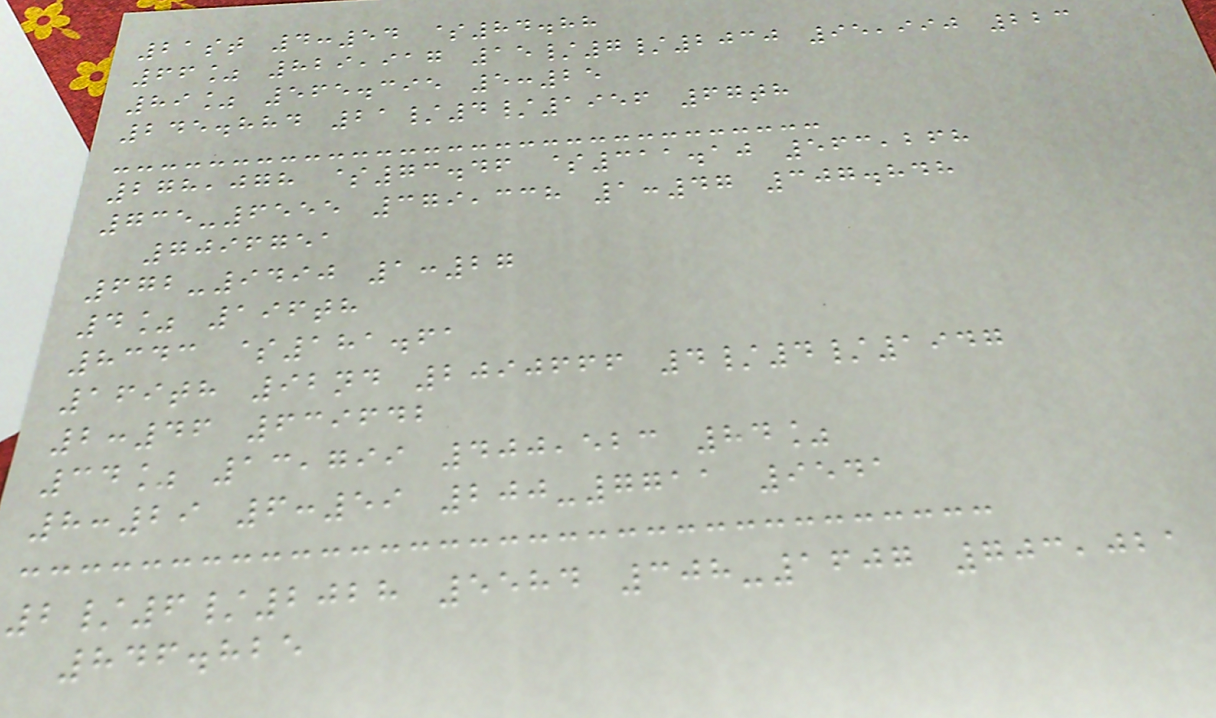21st 4:54 $84.88
66% 829,917 15/7/2030 95,990 223
89% 565.395 5:25
245.884 21/4/1956 67th
278,078 $73.46 $311.10 563,268
735-6555 379,338 1:47 307.848
7096751
672-9490 1:27
4% 196th
8343 $181.61
169th 92nd 2090666 4/4/1947
2:46 639642
34% 13,799 400,523 84%
8:29 6:59 200-7711 9541
2/6/2028 5584 308-1607 703,021
846.825
